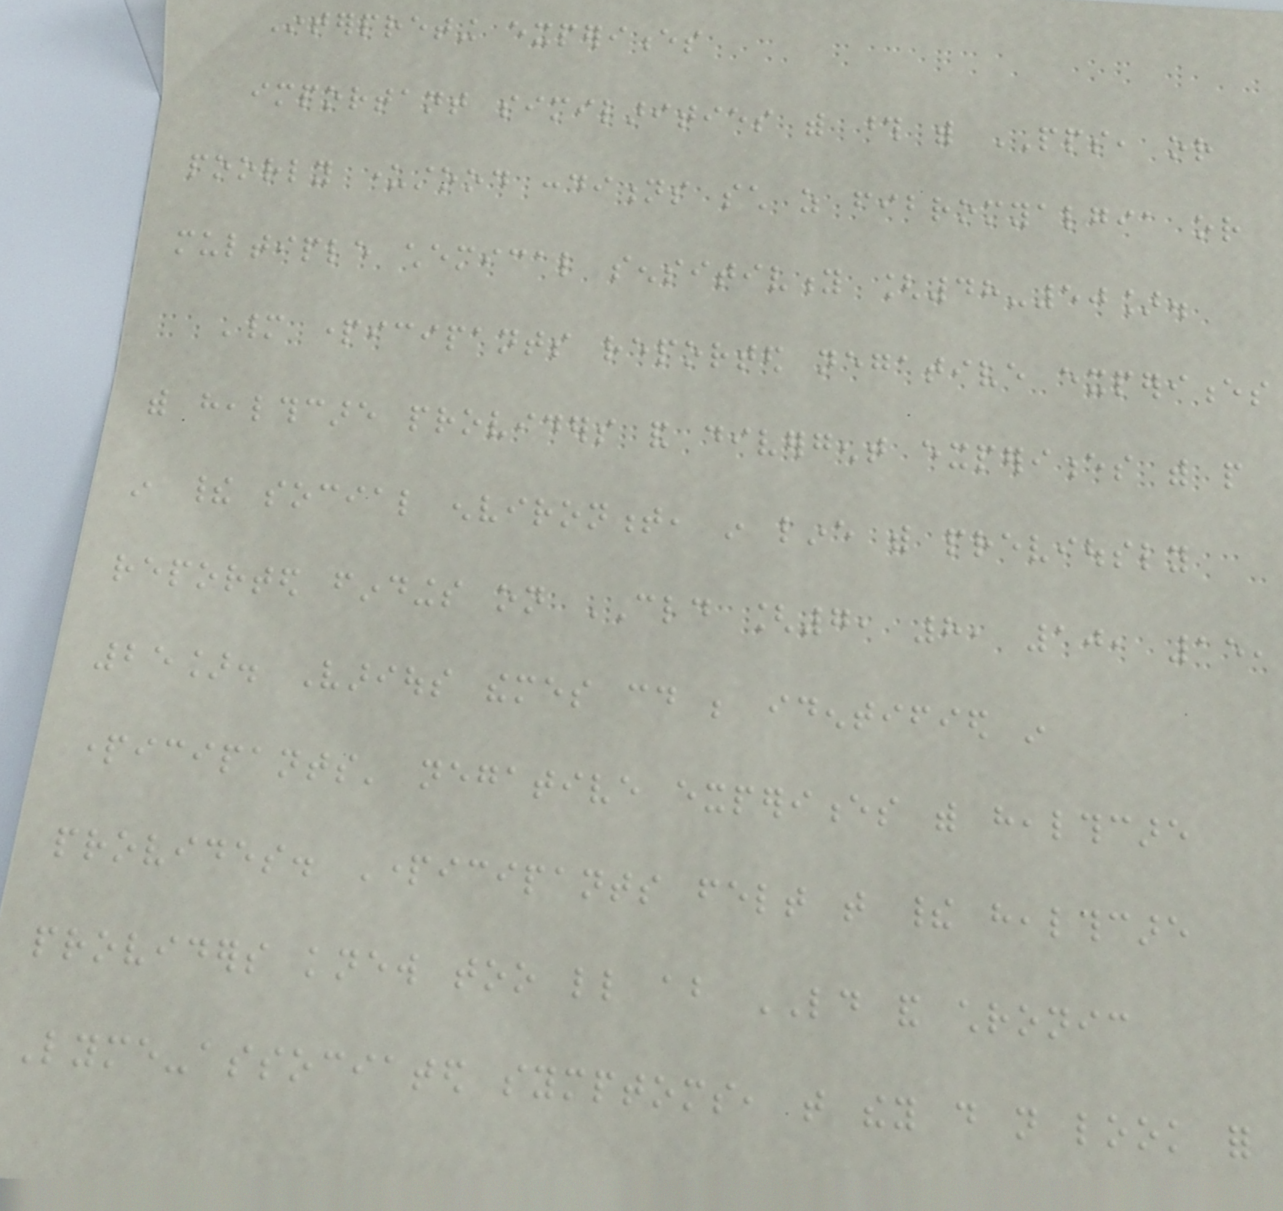Interpreting experiences
important similarities with those with PPS, or
poorly understood conditions such as fibromyalgia or
multiple chemical sensitivity [48-50].
Many participants reported negative experiences
with healthcare providers and divergent experiences with people
in their social environment, in line with previously
reported findings on CLD [7, 8, 10, 15,
25]. Various themes could be identified in
participants' negative experiences with healthcare
provides. Participants felt that their healthcare
providers knew too little about LD and chronic
Lyme-associated symptoms, that they do not look for
